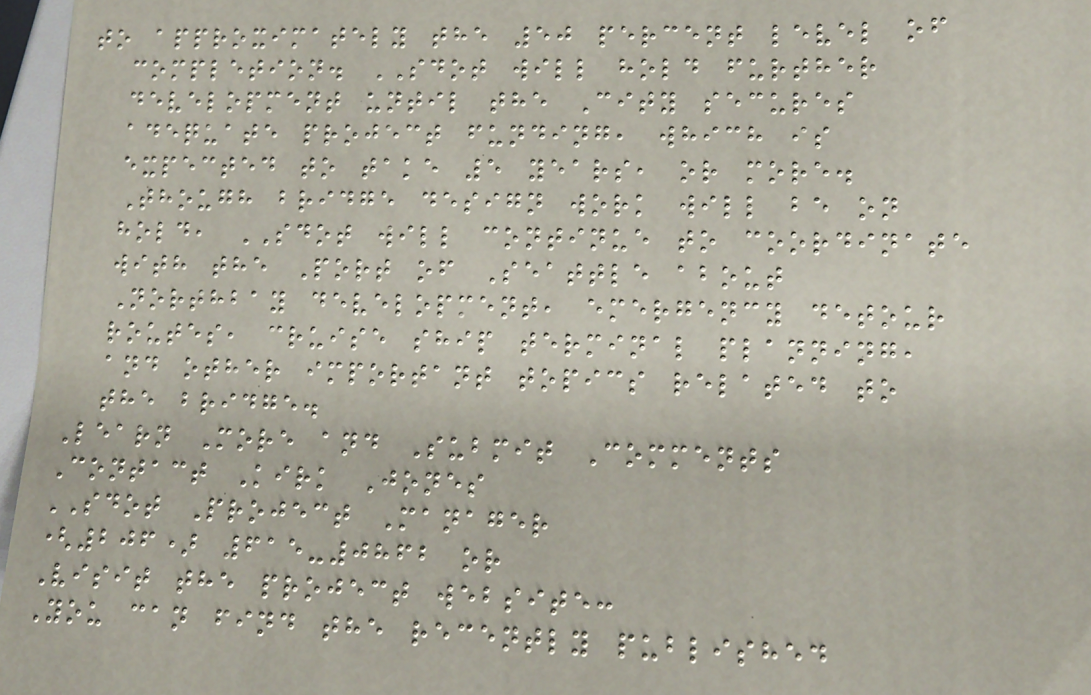to approximately the 50 percent level of
completion. SDOT will hold further
development until the City secures
adequate project funding, which is
expected to take 5 years, or more.
Though bridge design work will be on
hold, SDOT will continue to coordinate
with the Port of Seattle about
Northbay development, emergency detour
routes, cruise ship terminal planning,
and other important topics related to
the bridge.
Learn More and Submit Comments
Contact Kirk Jones
SDOT Project Manager
(206) 615-0862 or
Visit the project website:
You can find the recently published
